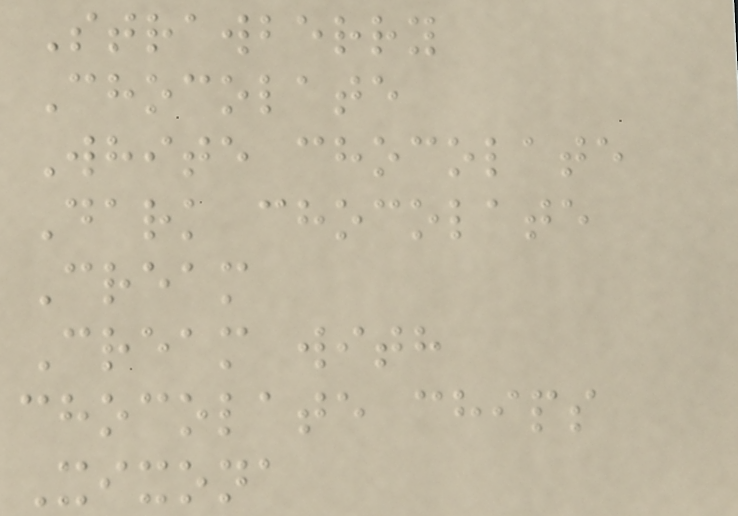Strawberry
Chocolate
White chocolate
Dark chocolate
Cream
Cream with
chocolate chips
Xixona
